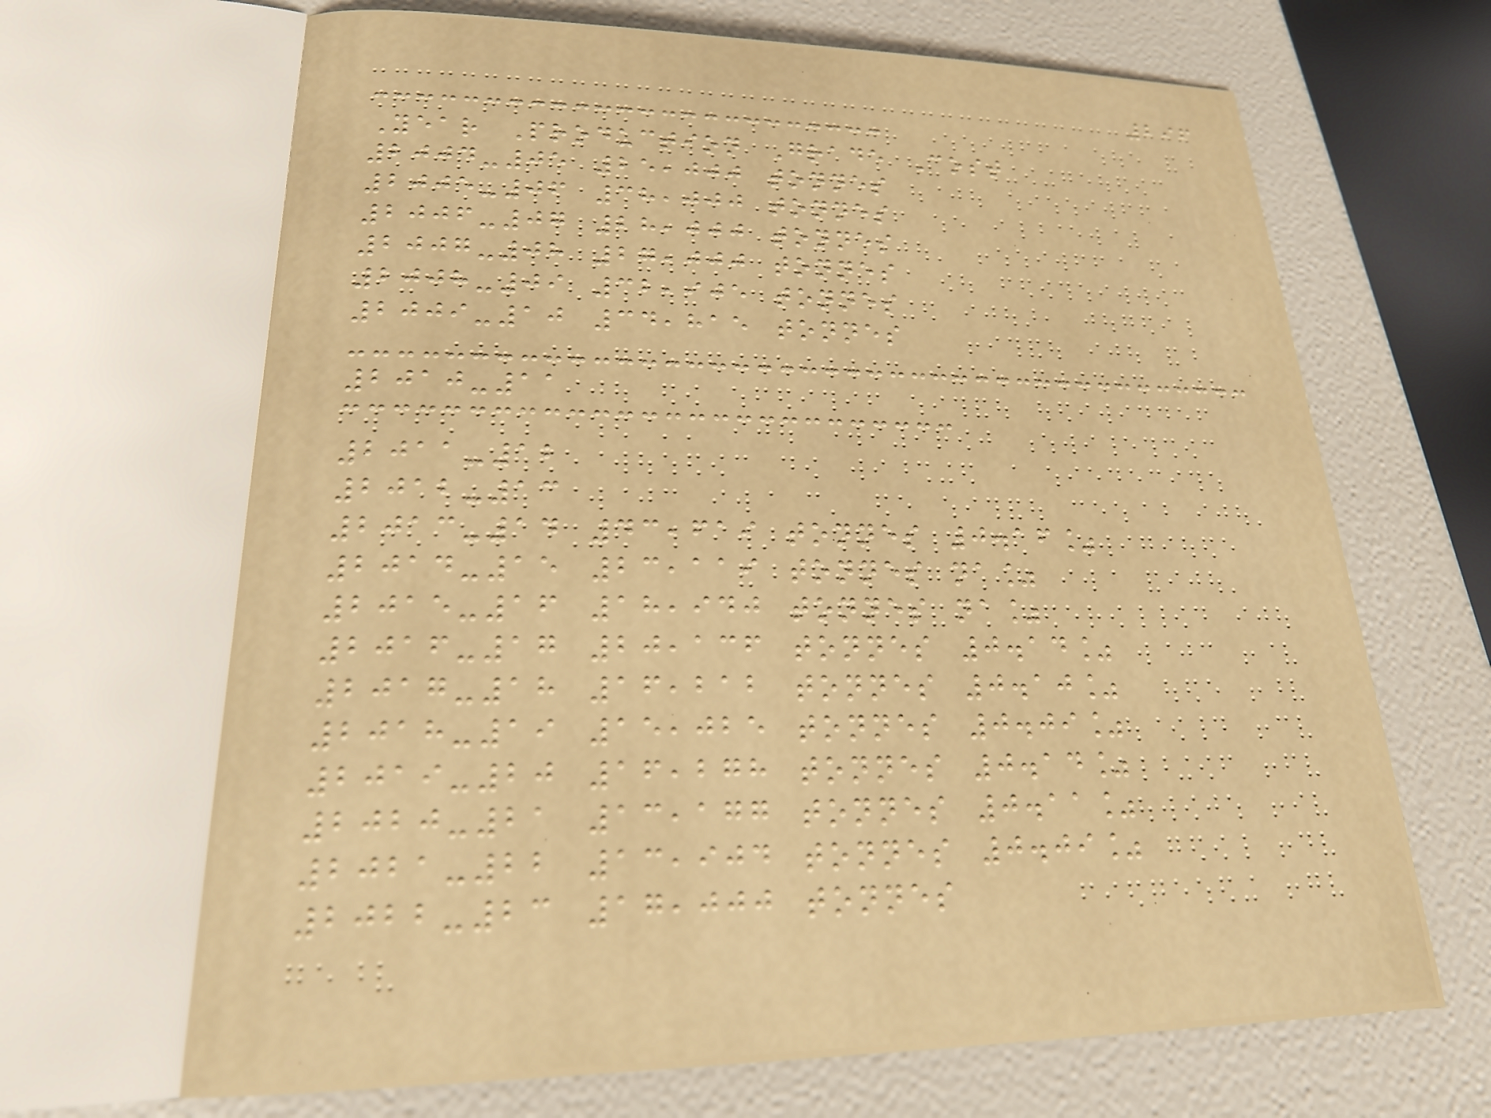296
Year Production Grade Cost
2004-05 25,000 tonnes
2005-06 38,000 tonnes
2006-07 28,000 tonnes
2007-08 27,000 tonnes
2008-09 32,905 tonnes
2009-10 34,815 tonnes
2010-11
2011-12
2012-13
2013-14 43,619 tonnes 0.16%
2014-15 23,119 tonnes na%
2015-16 18,940 tonnes na%
2016-17 20,136 tonnes 0.14%
2017-18 16,212 tonnes 0.10%
2018-19 15,025 tonnes 0.09%
2019-20 16,278 tonnes 0.14%
2020-21 13,177 tonnes 0.11%
2021-22 13,904 tonnes 0.09%
2022-23 17,000 tonnes
